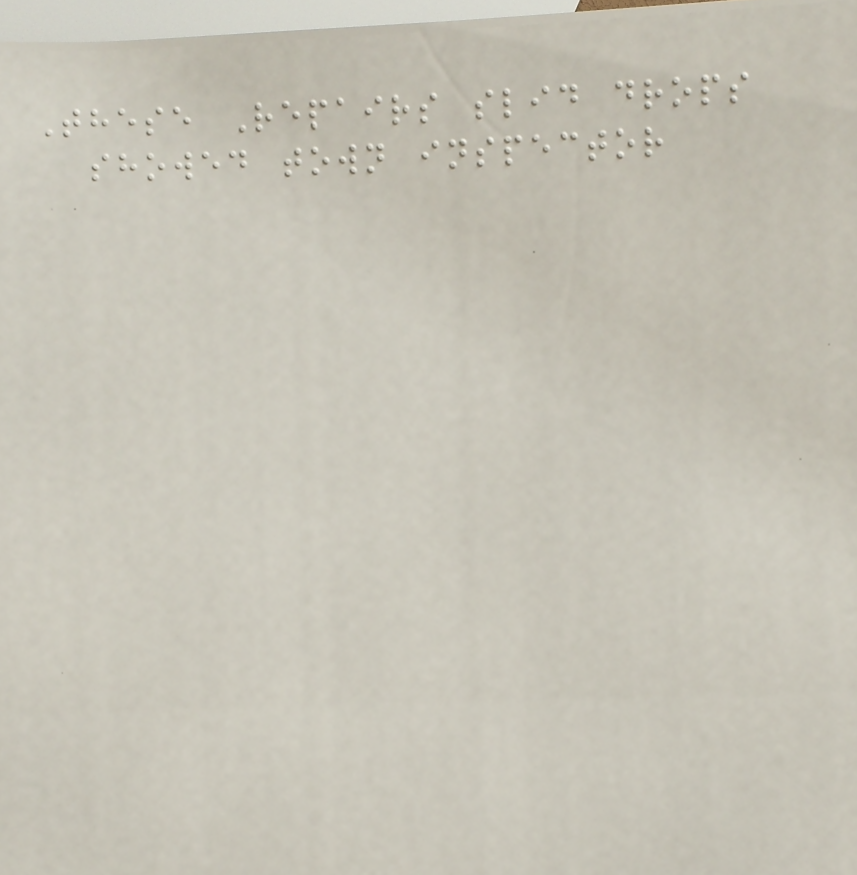These Repairs slid drops
showed town inspector
